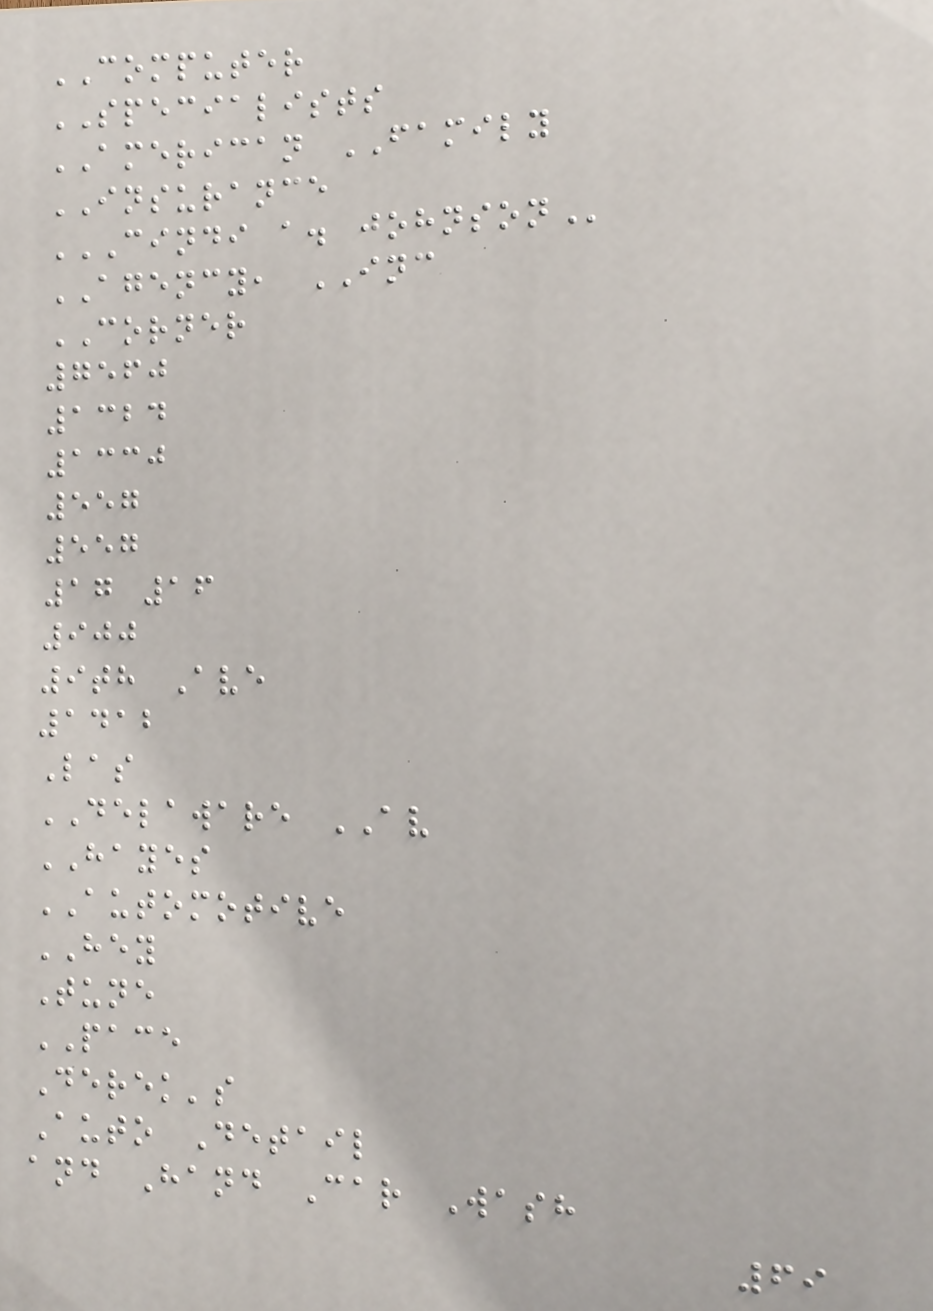COMPUTER
SPECIALISTS
AMERICAN FAMILY
INSURANCE
CINDI A. JOHNSON
AGENCY, INC
CORNER
7560
1324
1330
557
557
17 16
900
9th Ave
1412
Las
DELAWARE AV
HAYES
AUTOMOTIVE
HEY
Tune
PACE
Derek's
Auto Detail
and Hand Car Wash
69
